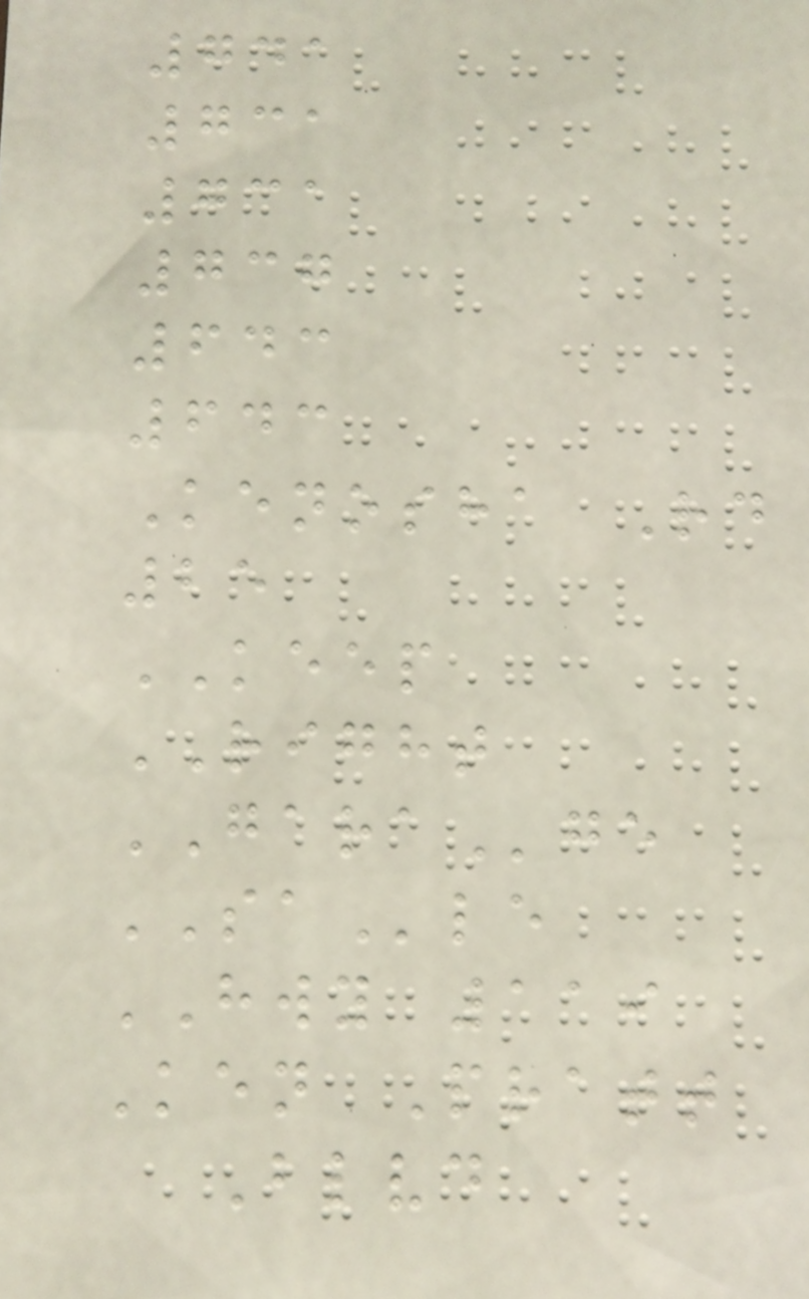741
731
731
737
643
643
Kenosha Rd
25
KEEP
RIGHT
GARAge
SAle
HWY 119
Ken Pratt
Blvd
